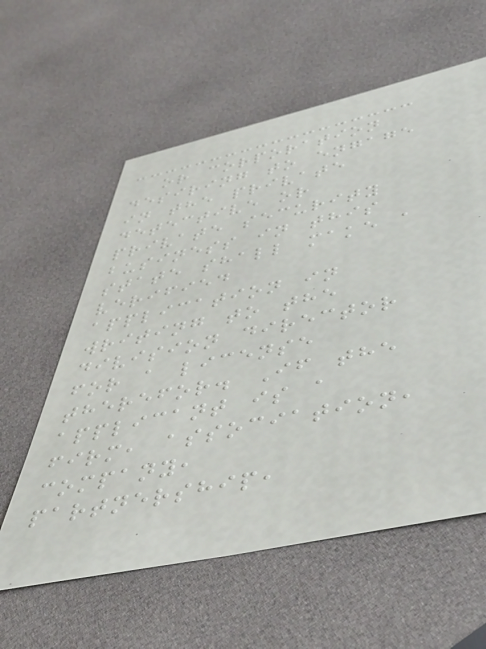or corporation
desiring to engage
in the private
detective or
private security
business in this
state shall make a
verified
application in
writing to the
division director
for a license
therefor. If the
applicant is a
firm, association,
company,
partnership,
